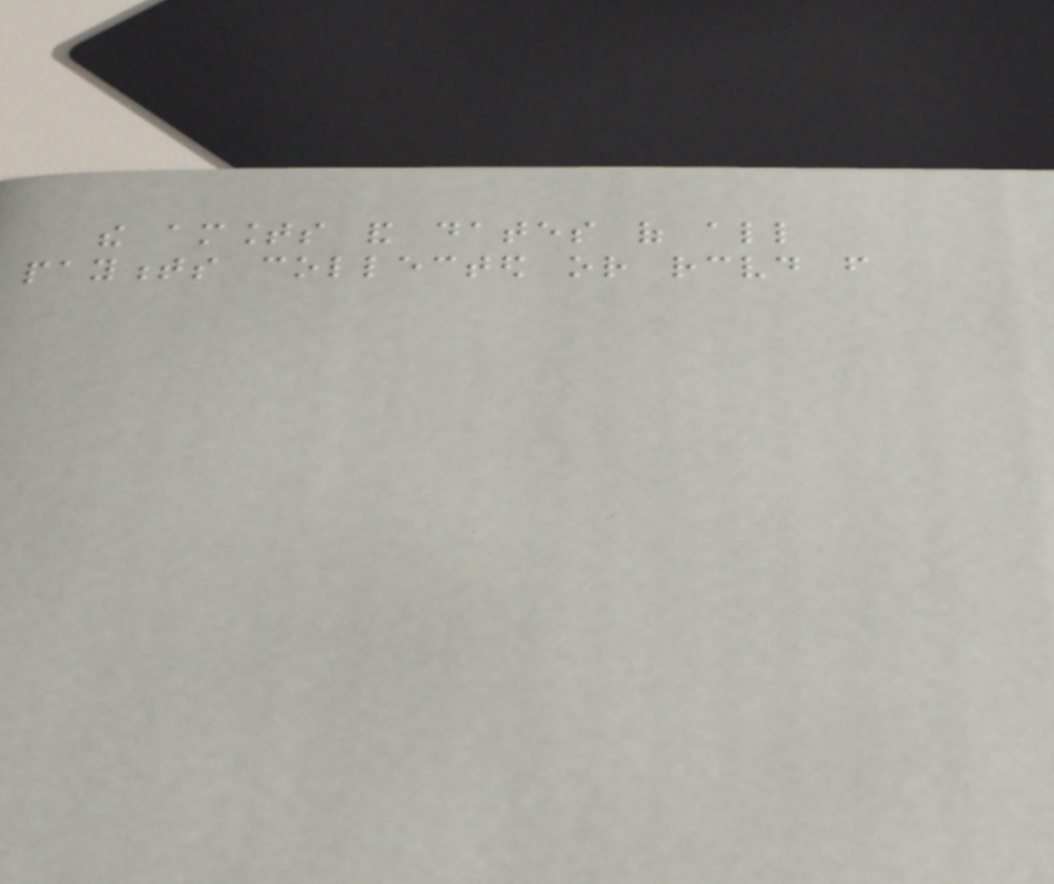the amounts and dates of all
payments collected or received from
